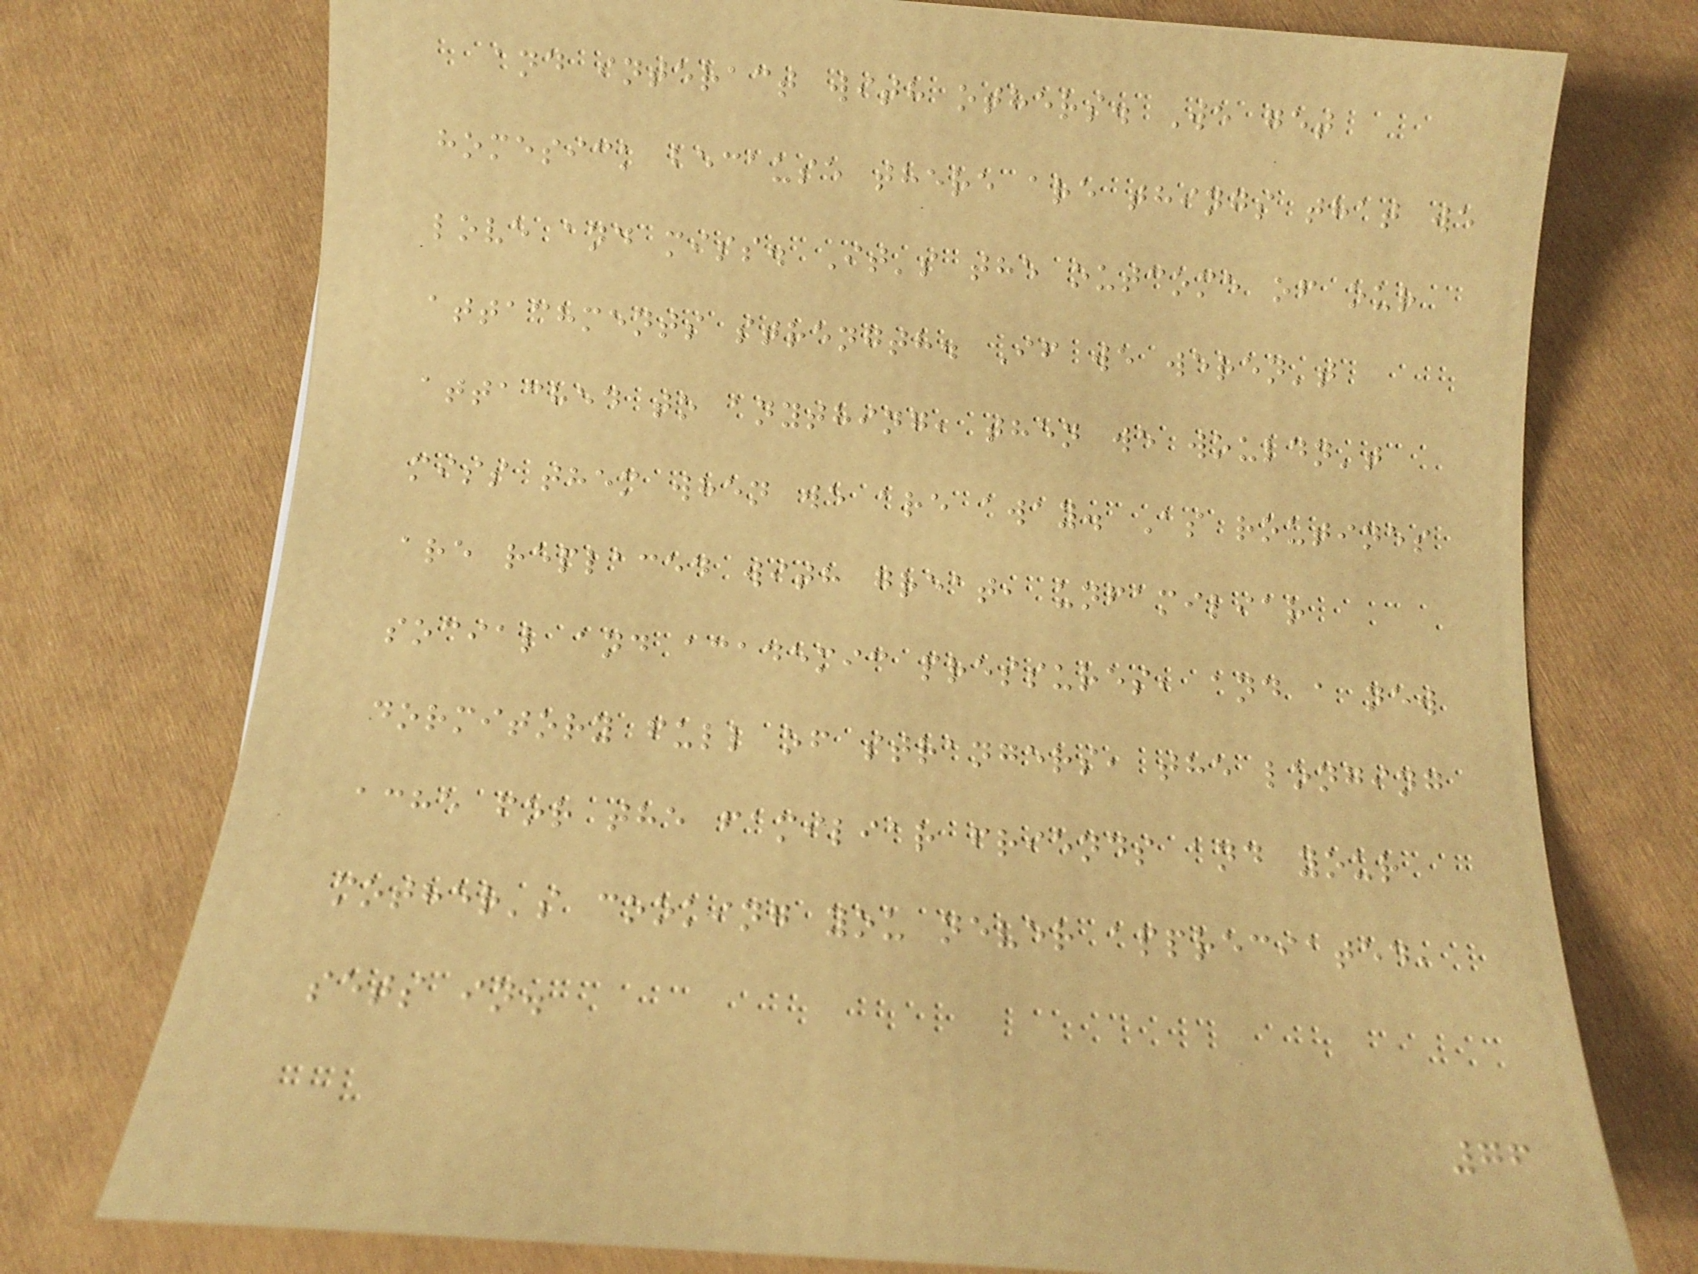and interact with others. We get
homesick because there are things that we
love and miss. It's the outcome of our
attachments strength. If we weren't
attached to anything, then we wouldn't
miss them when we are away. As routines
are replaced with great, unfamiliar
social and academic pressures, and a new
dormitory full of strangers, the longing
ache for the familiar friends and your
mother's cooking you never appreciated,
sets in.
76
